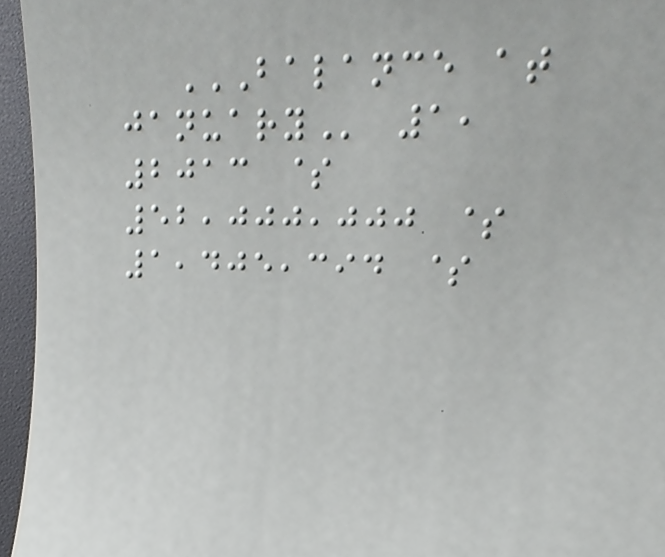BALANCE AT
JANUARY 1,
2013 $
52,000,000 $
1,405,394 $
